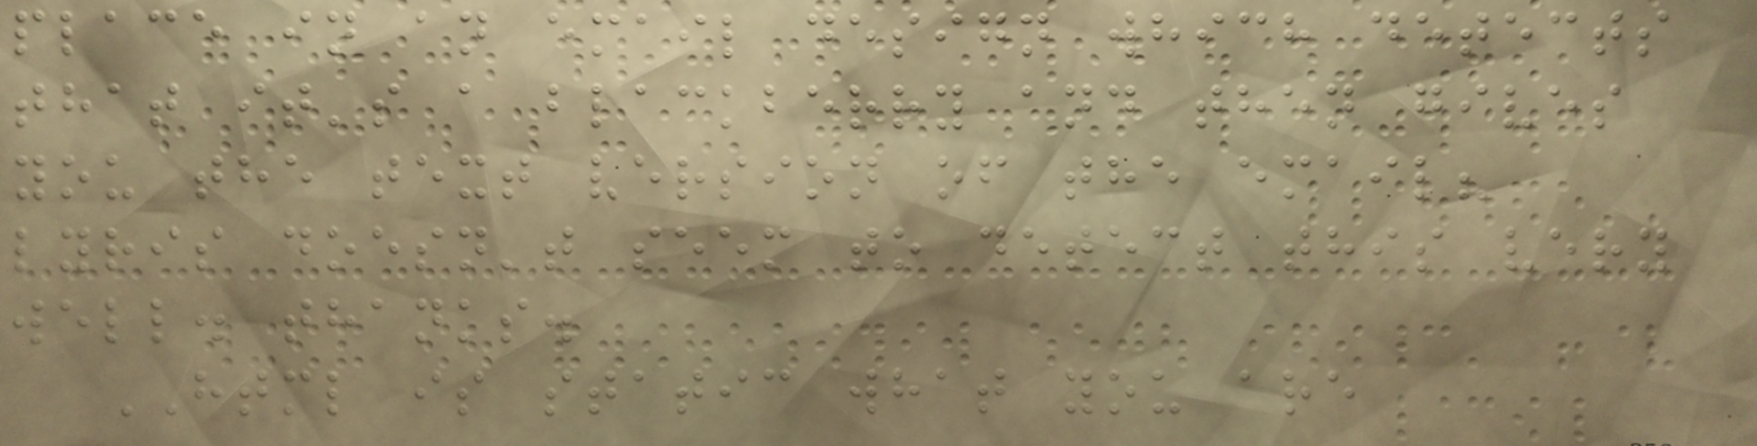place in an email design which detects
that it's a blackberry and then gives
you the text version of the email?
lyris doesn't seem to detect this very
well. thanks.
HTML is static what you are
